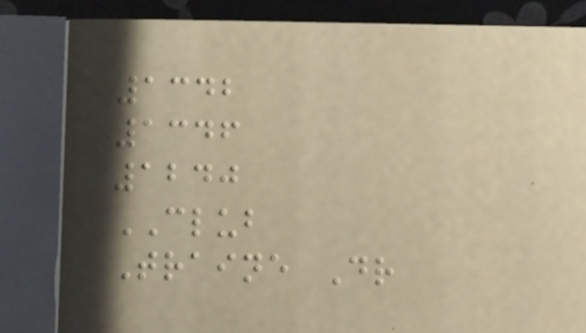1342
1346
1240
CLUB
Traine Dr
